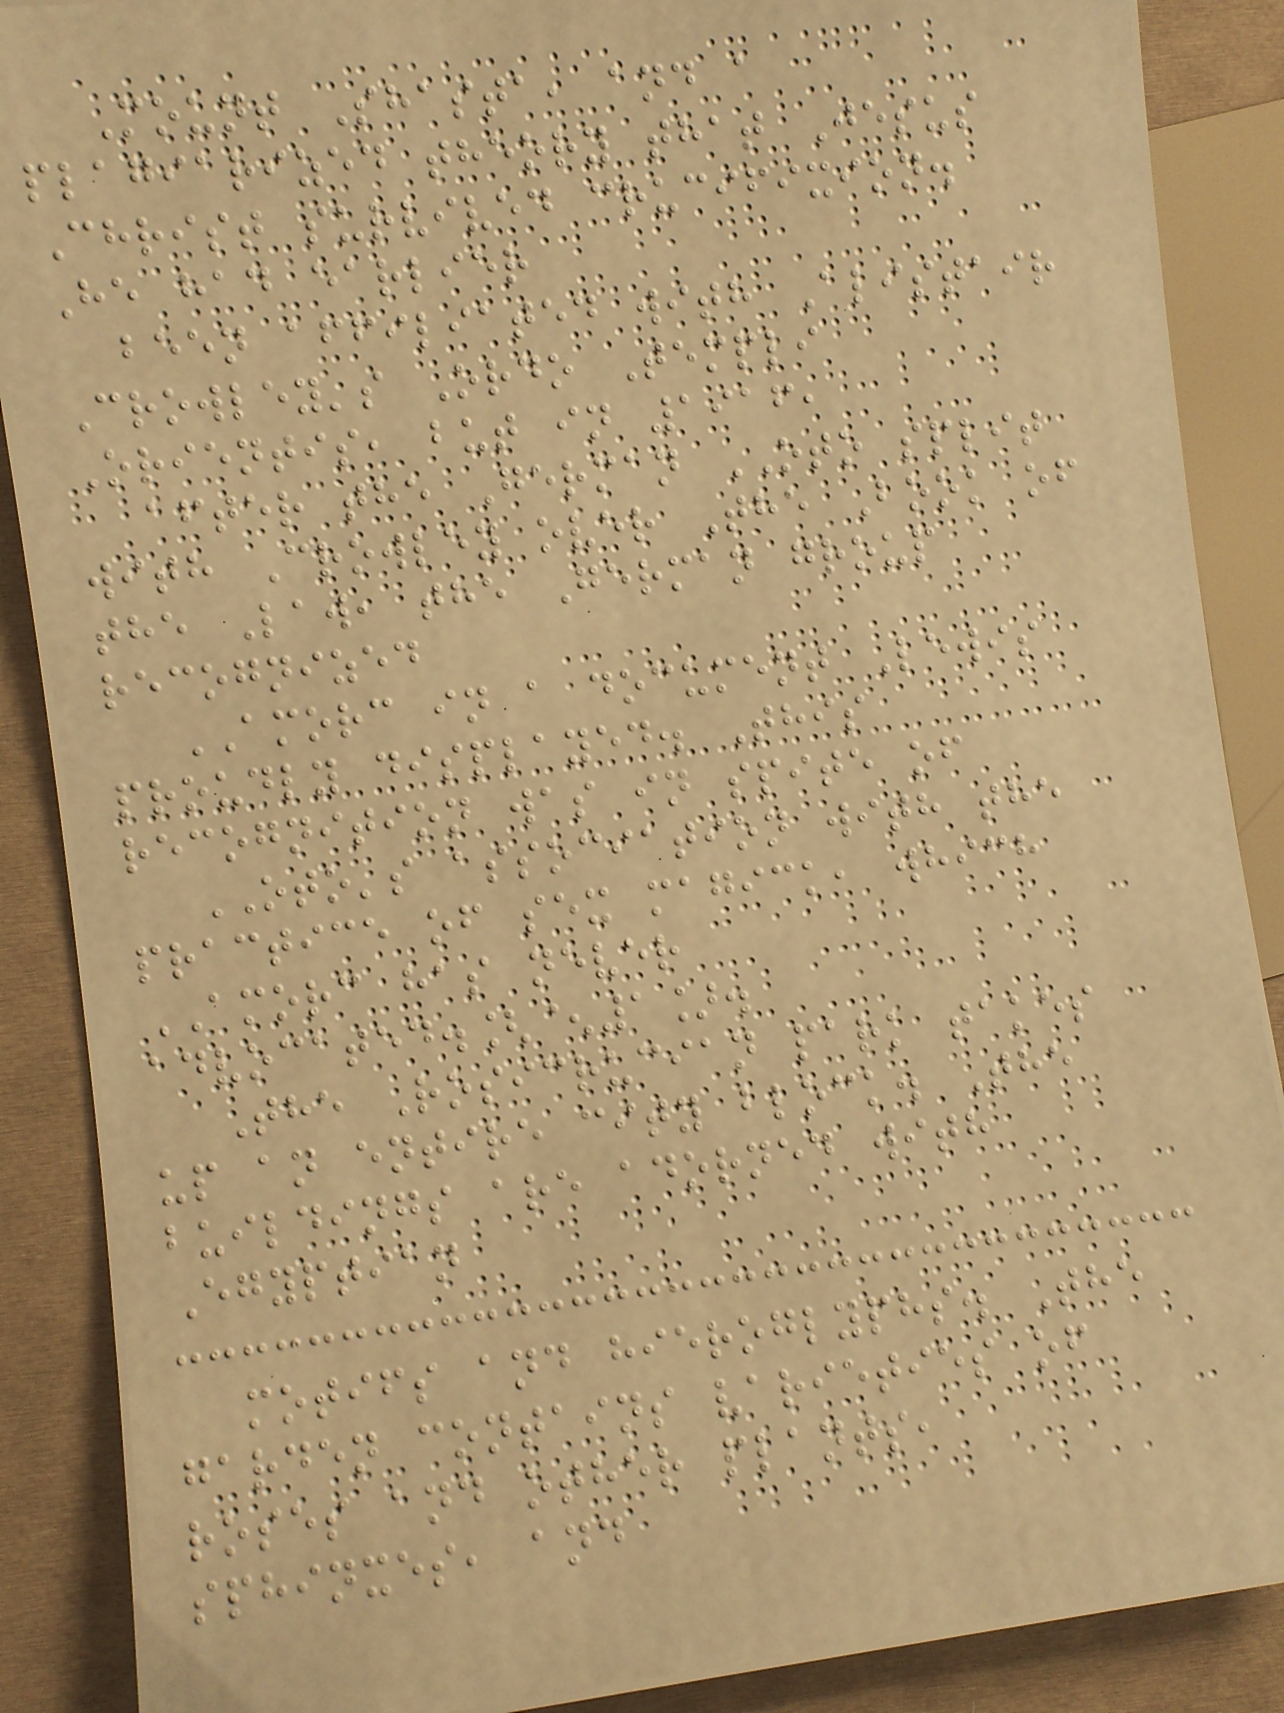Mount Shasta, and a
plagiarized theory that Jesus
Christ survived crucifixion.
He had earlier
been affiliated with Alistair
Crowley's Ordo Templi
Orientis, but in 1916,
after the German OTO split
with Crowley over The Book of
the Law, the German group
recognized
AMORC in a document Lewis
proudly displayed. This
recognition was in spite of
OTO's association with the
practice of sex magick, which
AMORC has never
advocated.[^1].
The Rosicrucian park takes
up an entire city block. The
buildings are adorned with
Egyptian
motifs and hieroglyphs. The
garden contains varieties of
roses and other plants,
sphinxes, and
